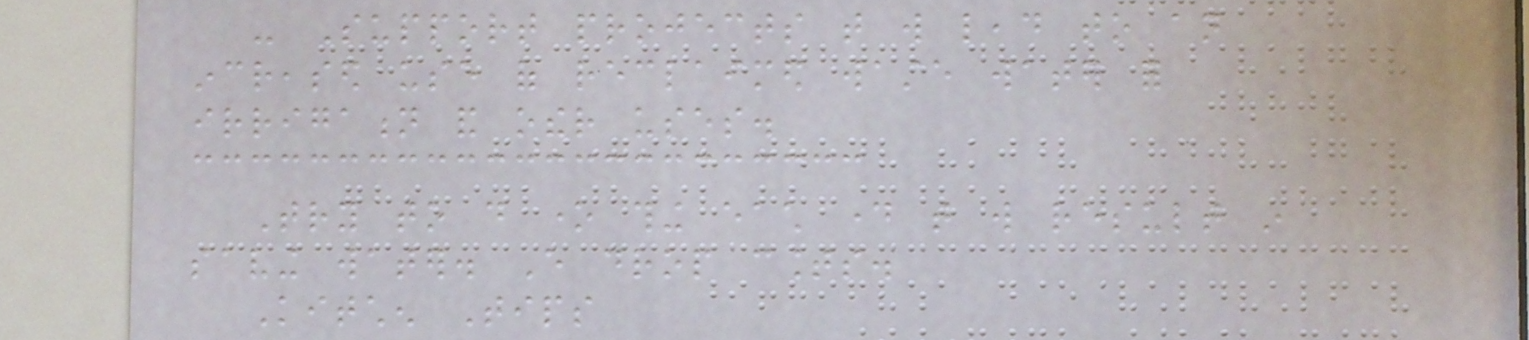- Support projects that will lead to an
increased use of reclaimed waste water for
irrigation and other uses.
Try to do one thing each day that will result in
saving water. Every drop counts.
Kitchen Tips
